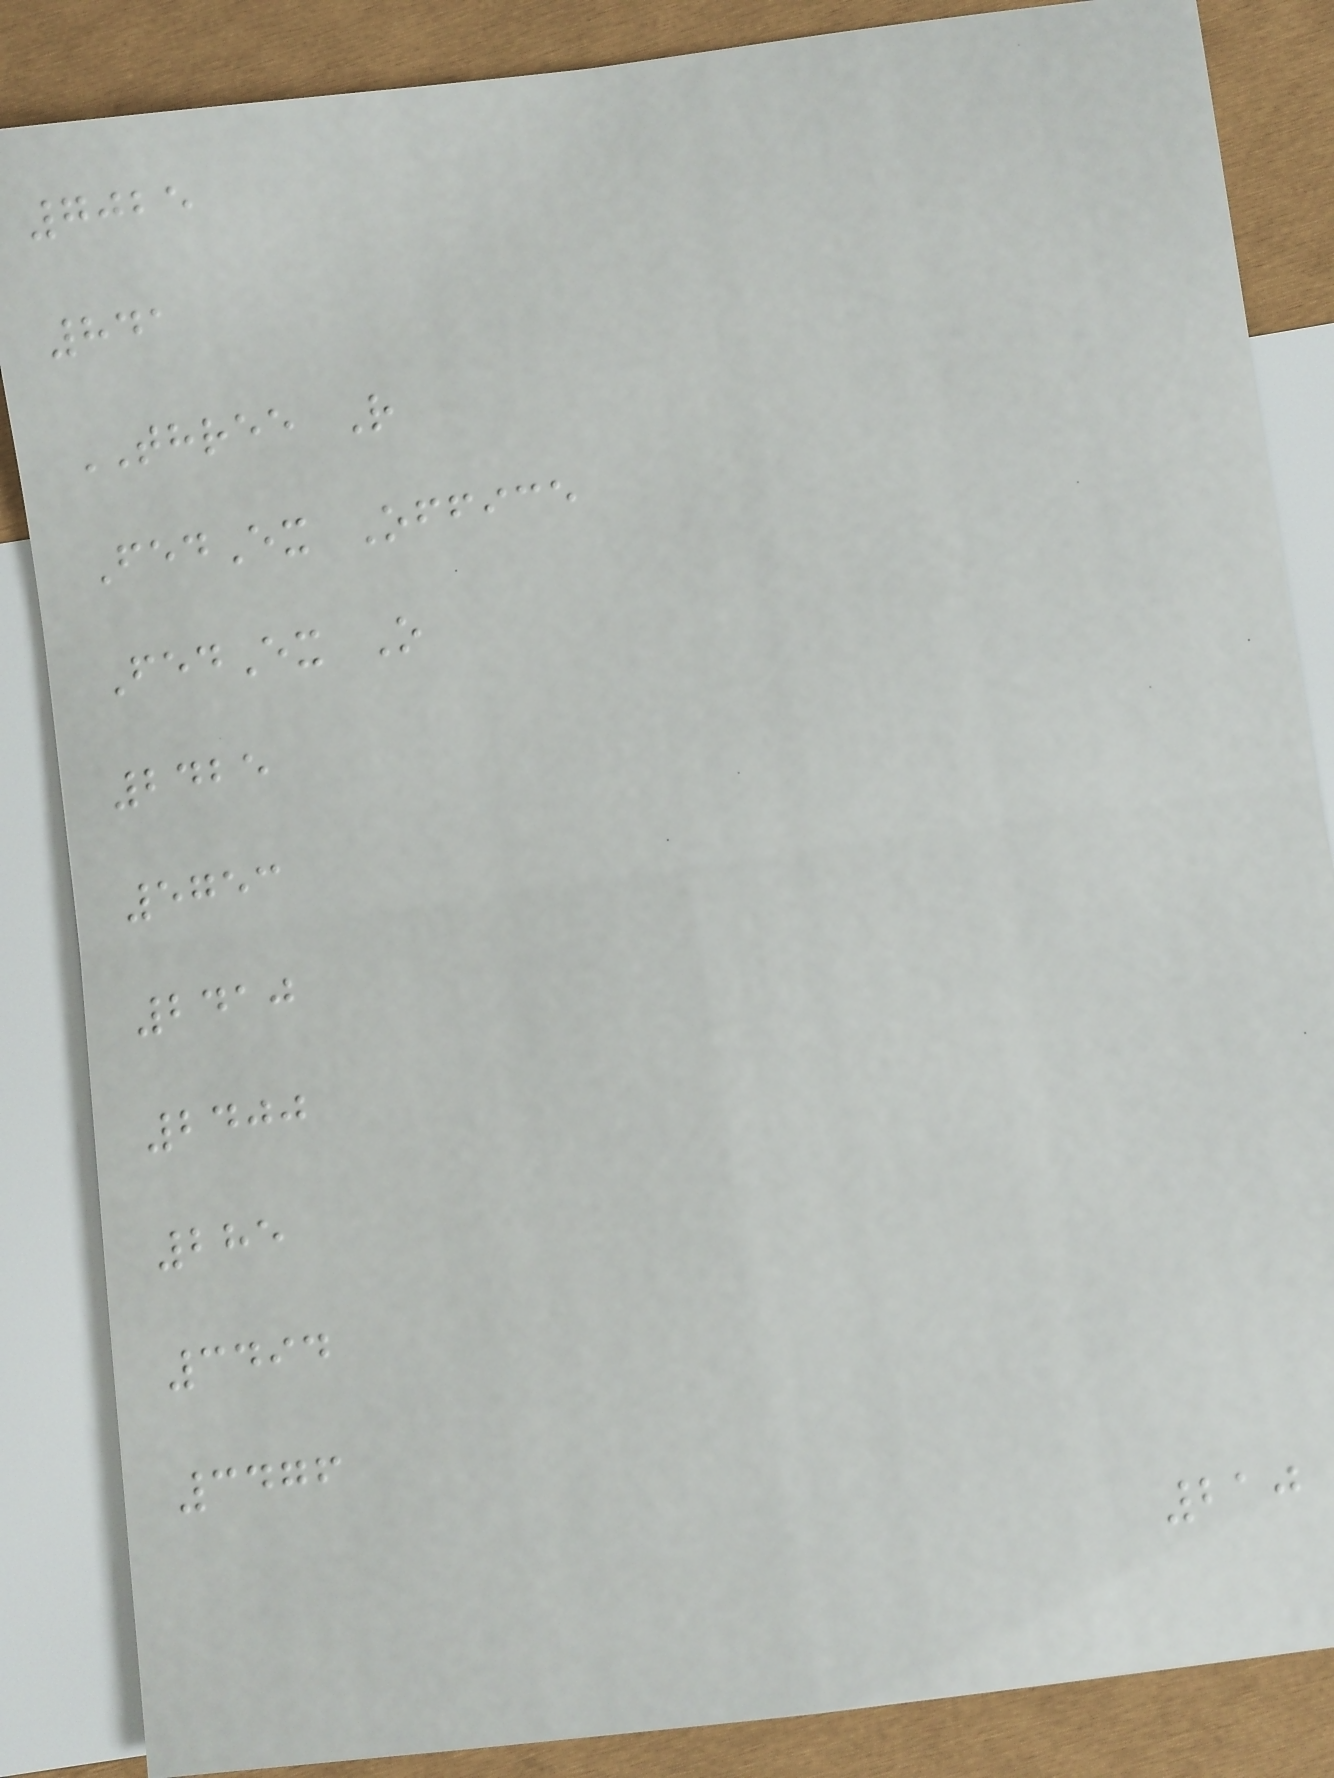7025
841
THREE R
FedEx Office
FedEx O
2425
5753
2410
2400
285
3494
3476
210
